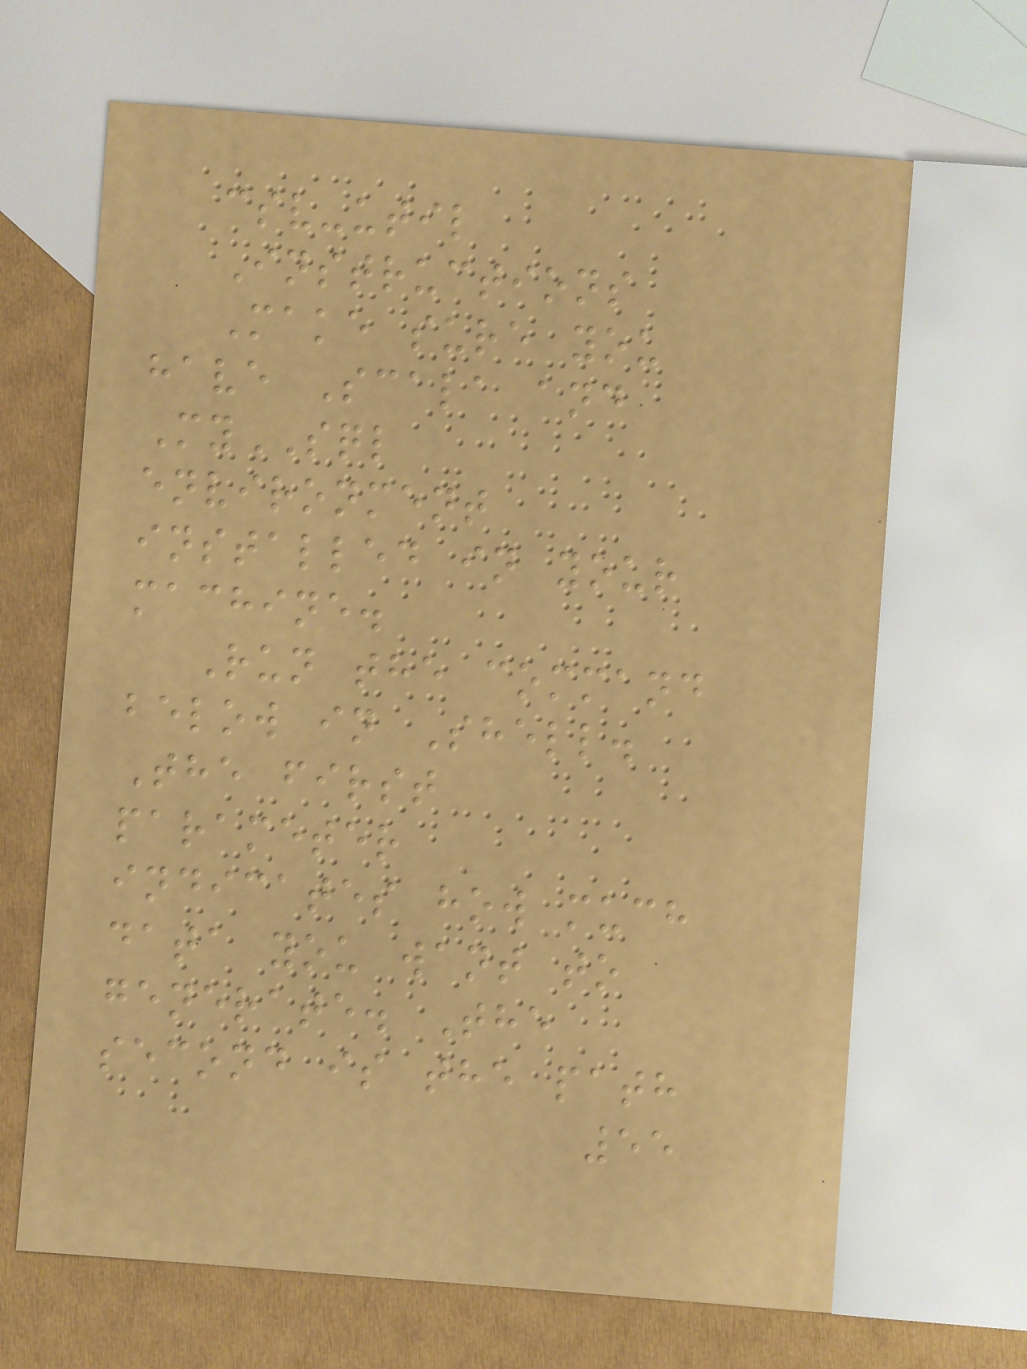csv-util
Instructions
Make sure you
have Scala and
MySQL
environment
installed in your
machine.
Run the command
below in Shell.
The first
parameter
indicates how much
data you want to
generate. The
second is the path
55
